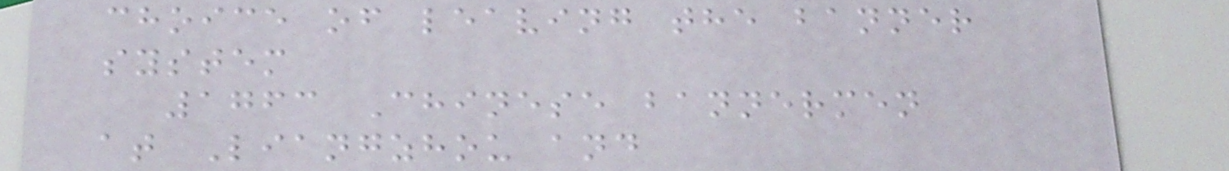choice of leaving the banner
system
1763 Chinese bannermen
at Liangzhou and
